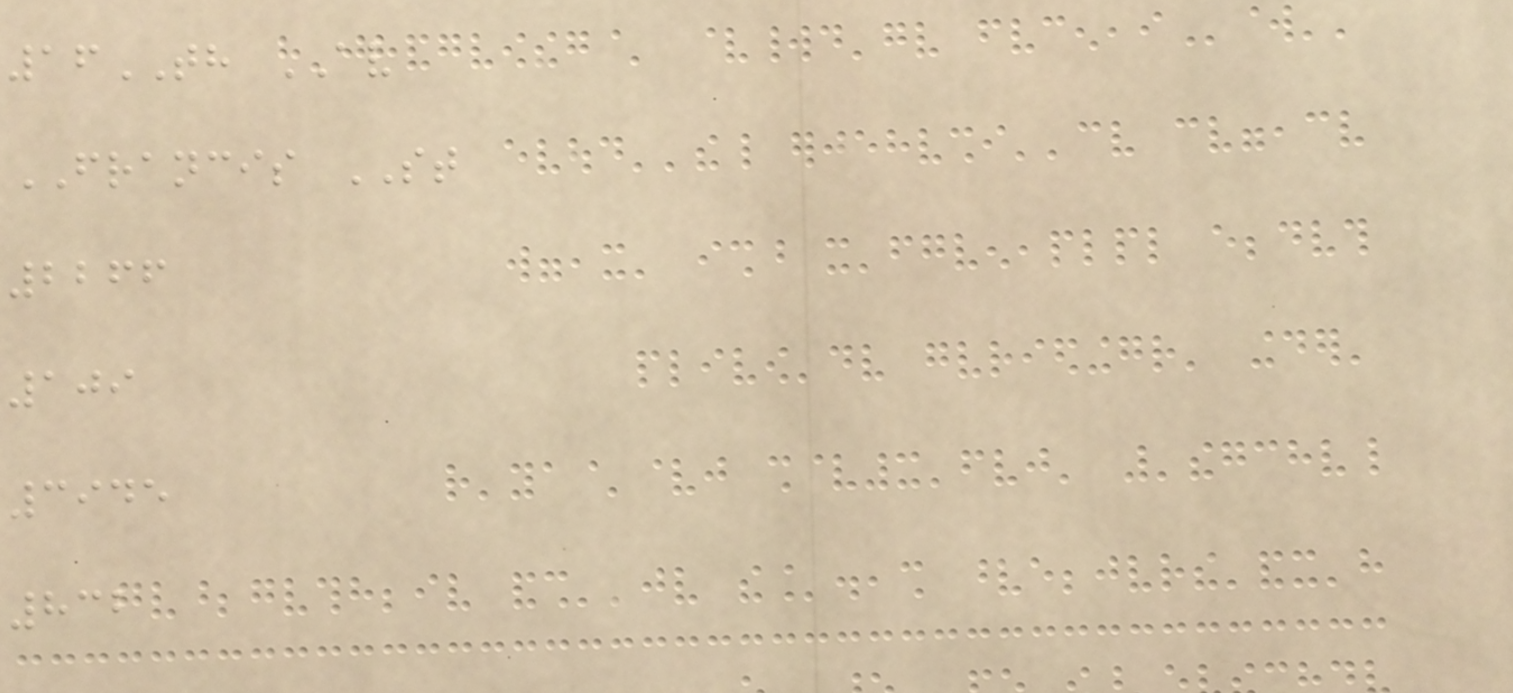16TH AV
FRANCIS ST
2266
109
3945
832
